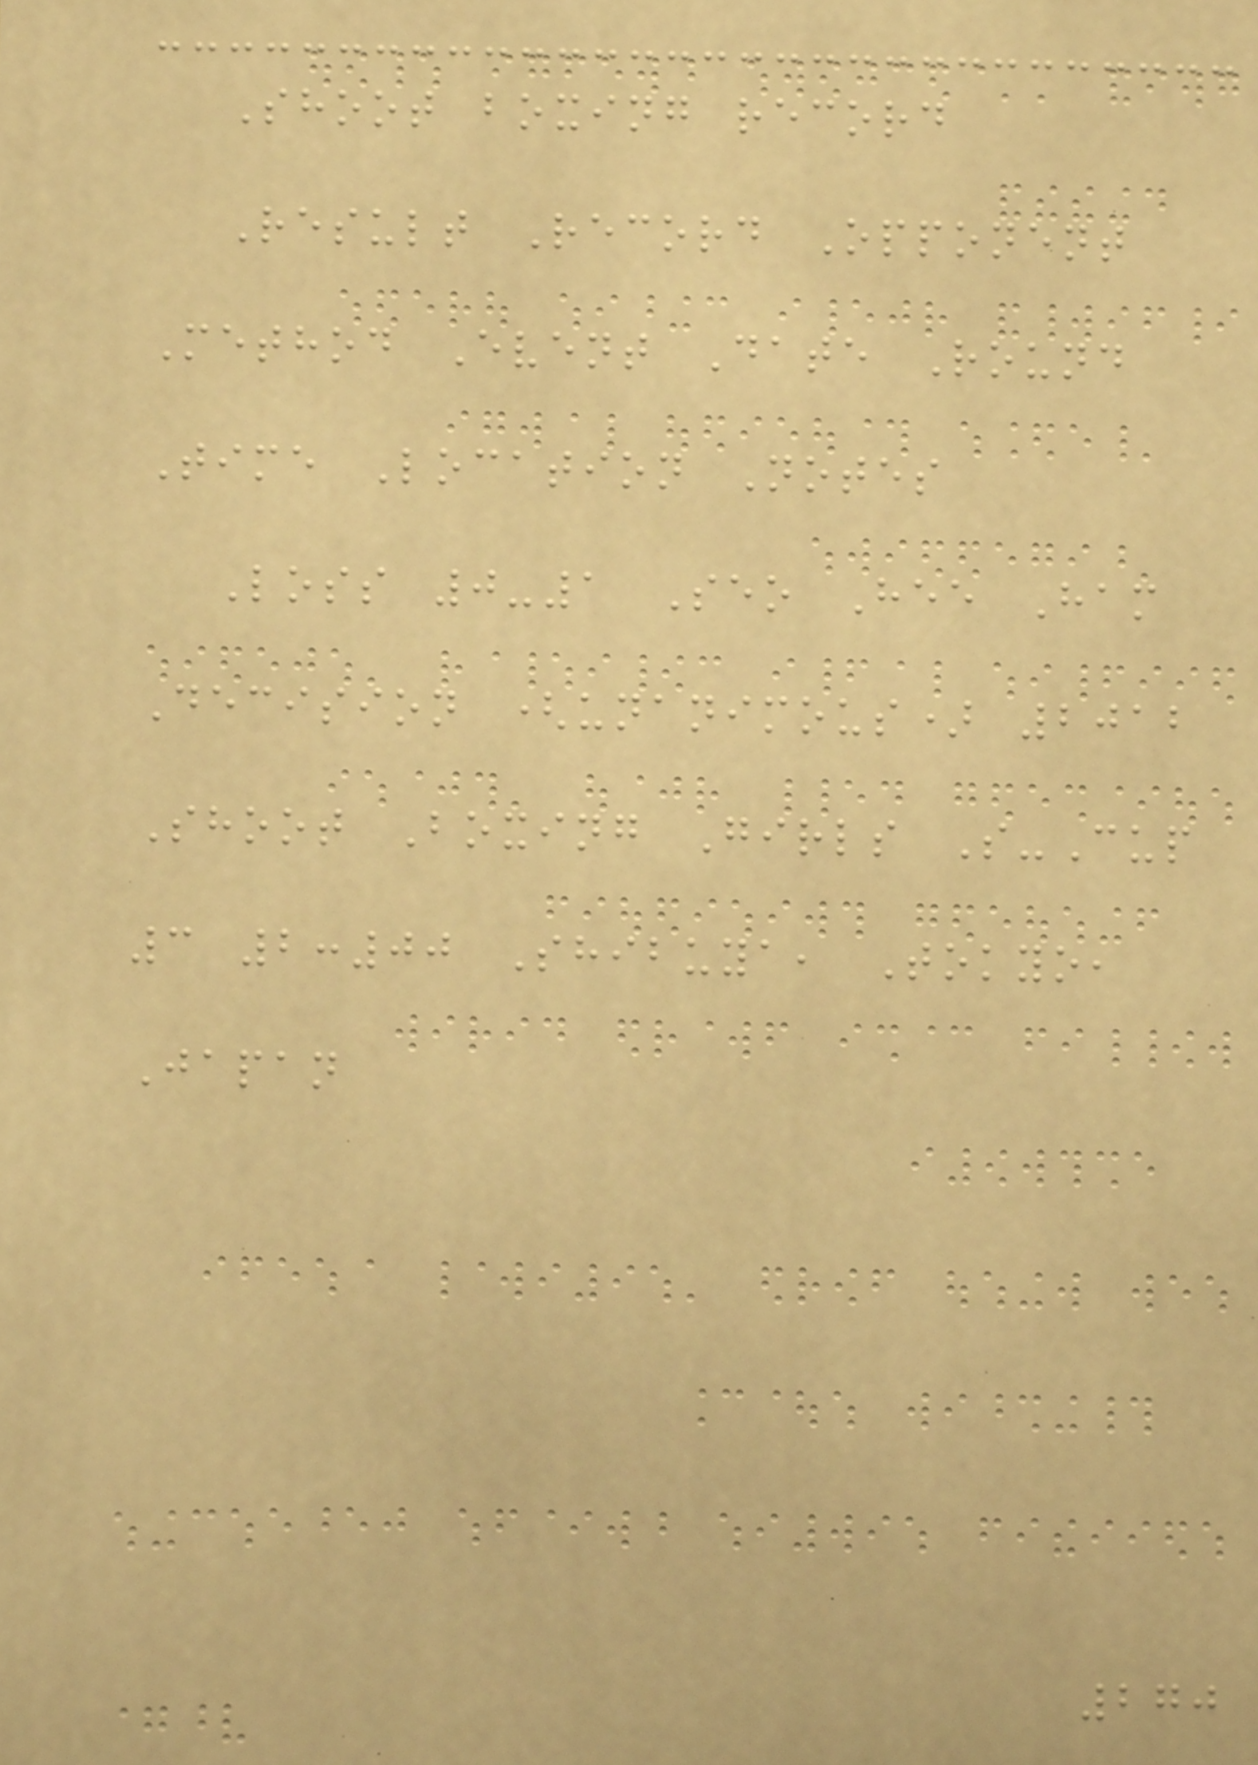Shoot boxing record
Result Record Opponent
Method Event Date Round
Time Location Notes
Loss 0-1 Seo Hee Ham
Decision (unanimous) 2012
Shoot Boxing Girls S-Cup
3 2:00 Shibuya, Tokyo,
Japan
270
